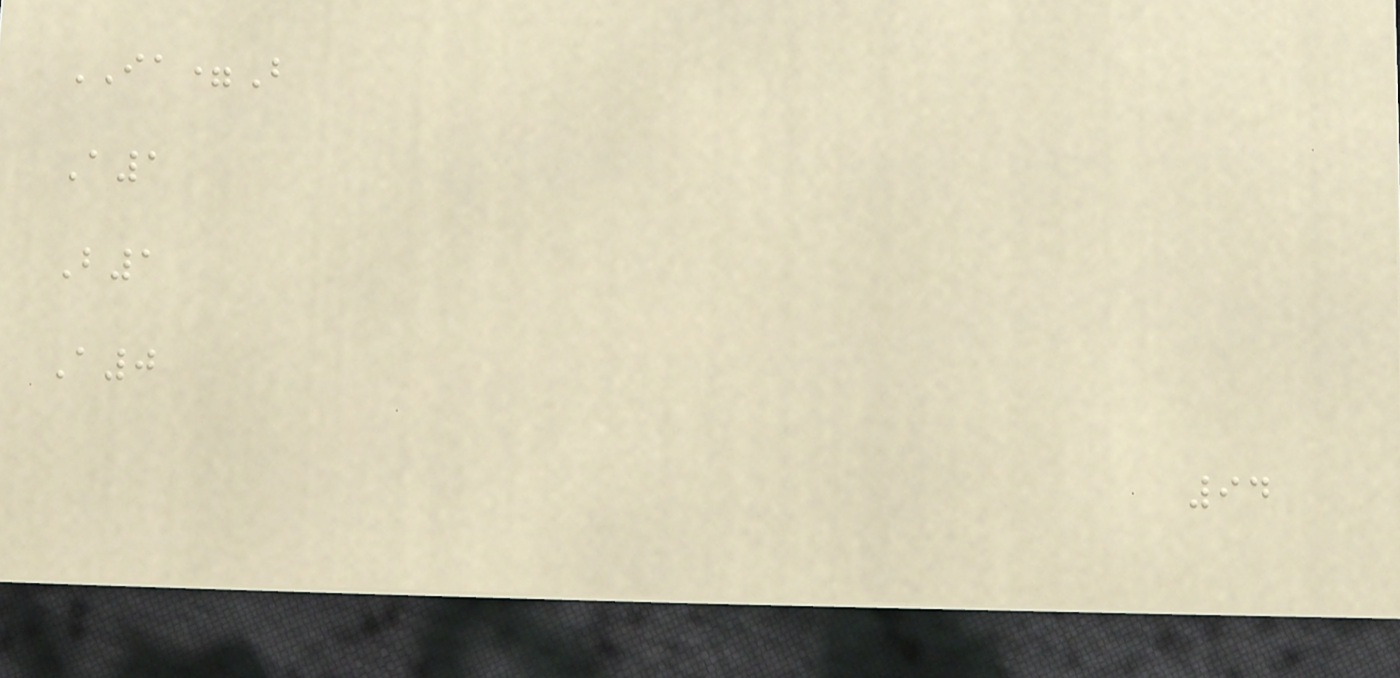IA=B
A1
B1
A0
94
